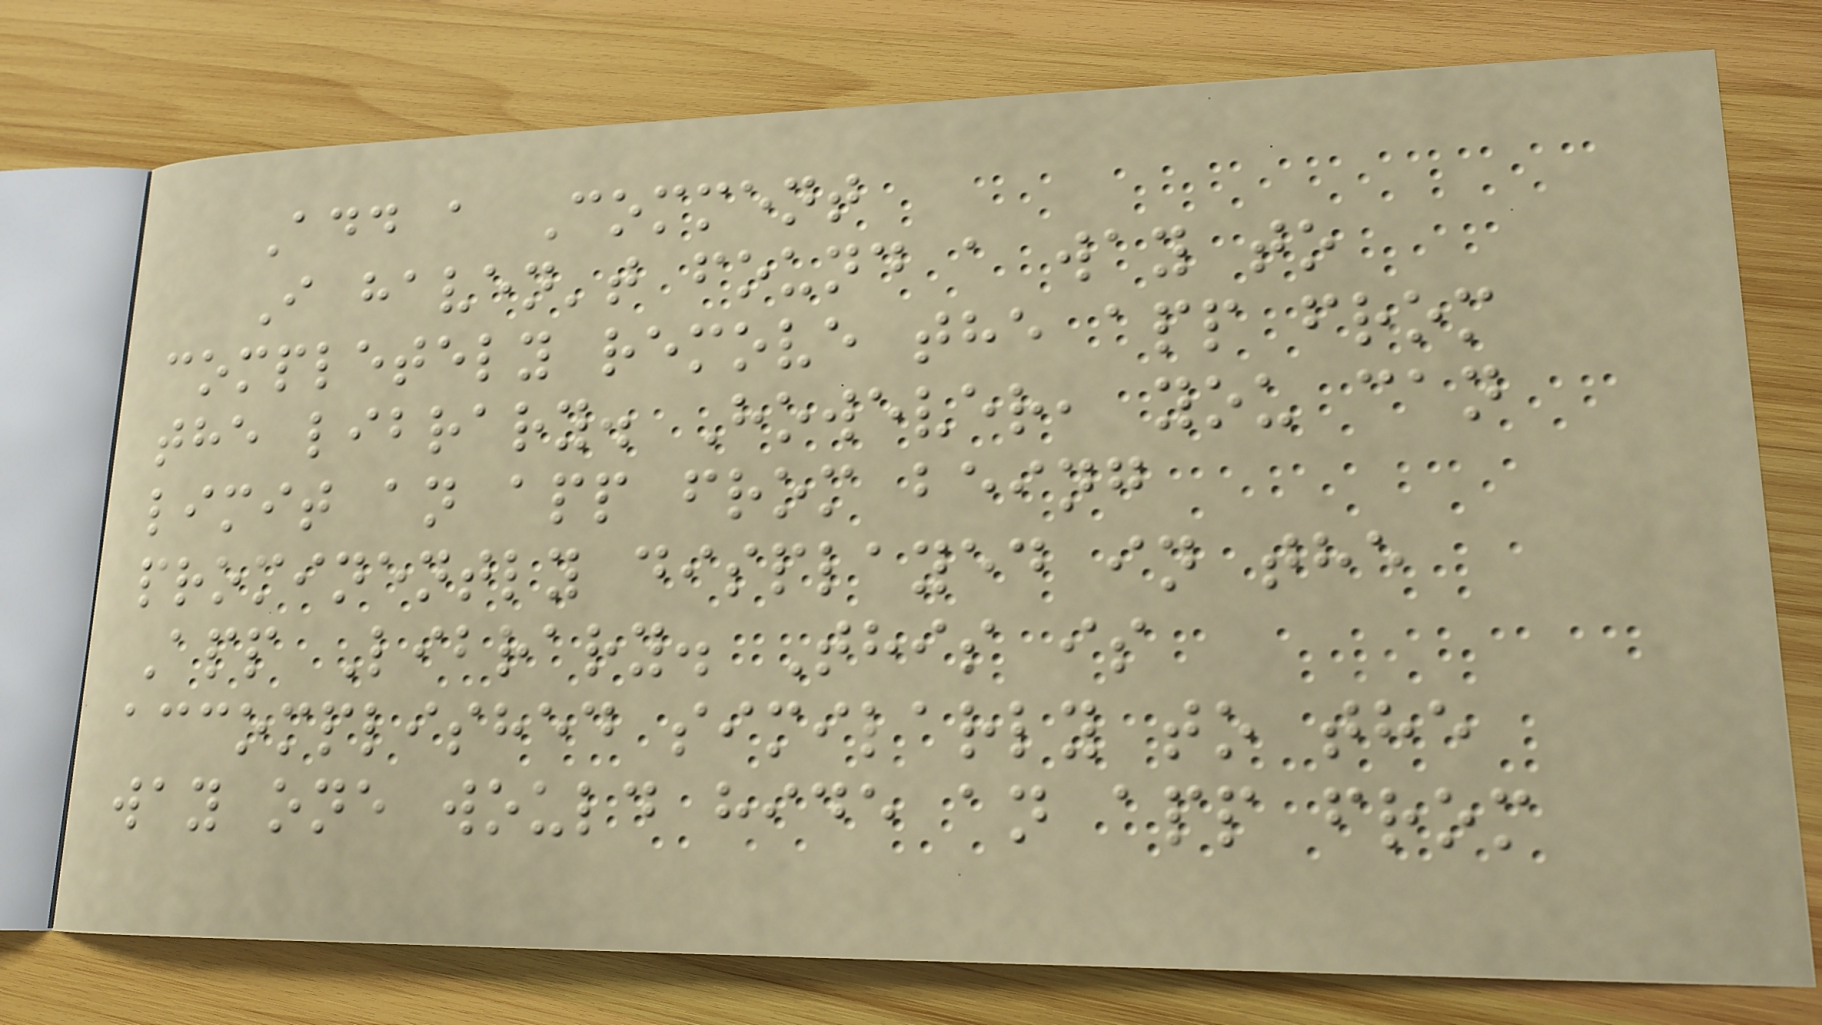Add a Comment
I haven't found a way to
completely remove the app from
the library. However, you can
limit an app from being
prominently displayed in the
App Library. This is
accomplished similarly to the
way one would hide an app from
